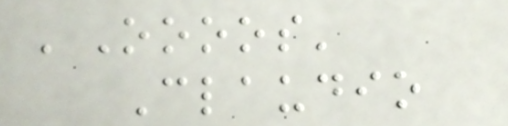'Oooos'
Claudio
